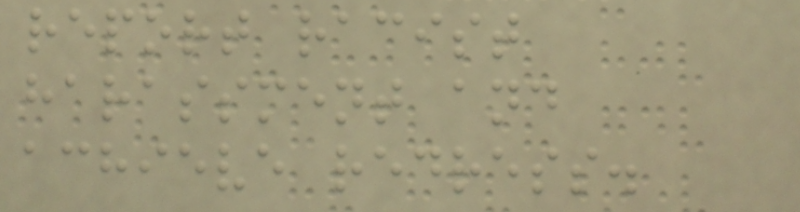report racist
harassment and
achieve redress.
